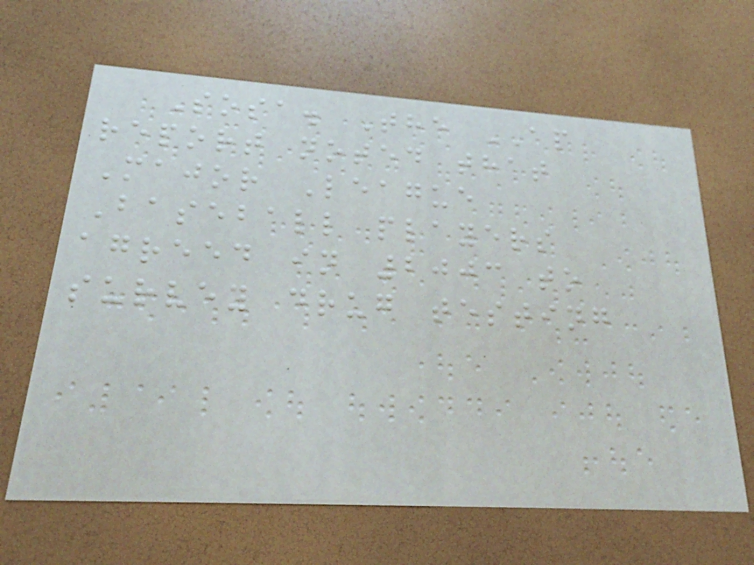Sosa. The AP
report noted that
Major League
Baseball players
agreed in 2003 to
survey drug testing
